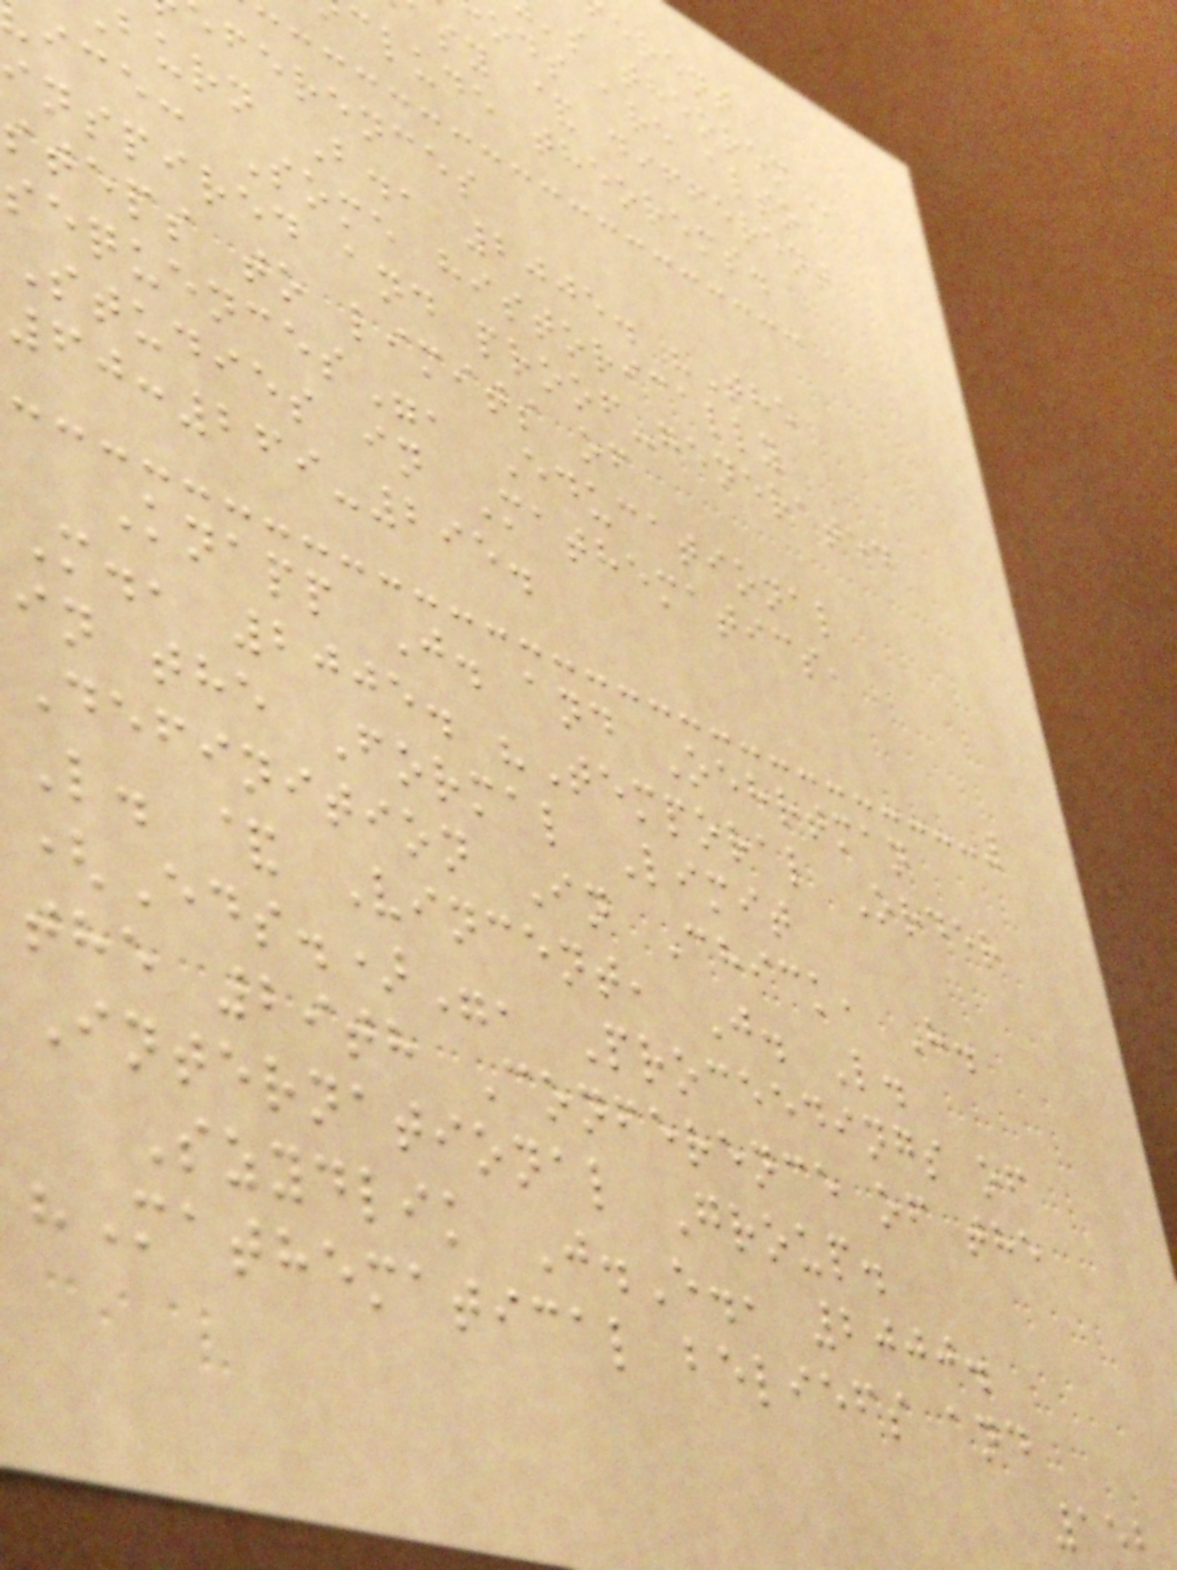ods are also
sy & different
clude theorems.
ferences
burn B., 2005. "The
ice: Some historically
inspired and proof-generated
steps to limits of
sequences", Educational
Studies in Mathematics,
60:269-295.
Knapp J. and Oehrtman
M., 2005. "Temporal Order
in the Formal Limit
Definition In Chick, H.
L. & Vincent, J. L.
(Eds.)", Proceedings of
the 29th Conference of the
International Group.
Szydlik J.E., 2000.
"Mathematical beliefs and
152
